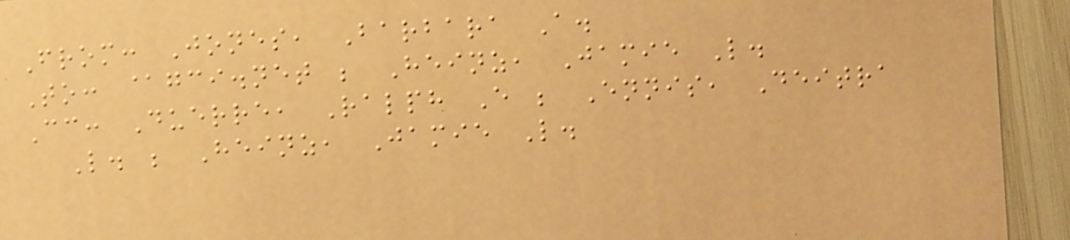From: Jones, Barbara A.
To: @gci.net ; Heinz, Jamie L.
Cc: Duerre, Ralph E ; Ennis, Deitra
L. ; Heinz, Jamie L.
